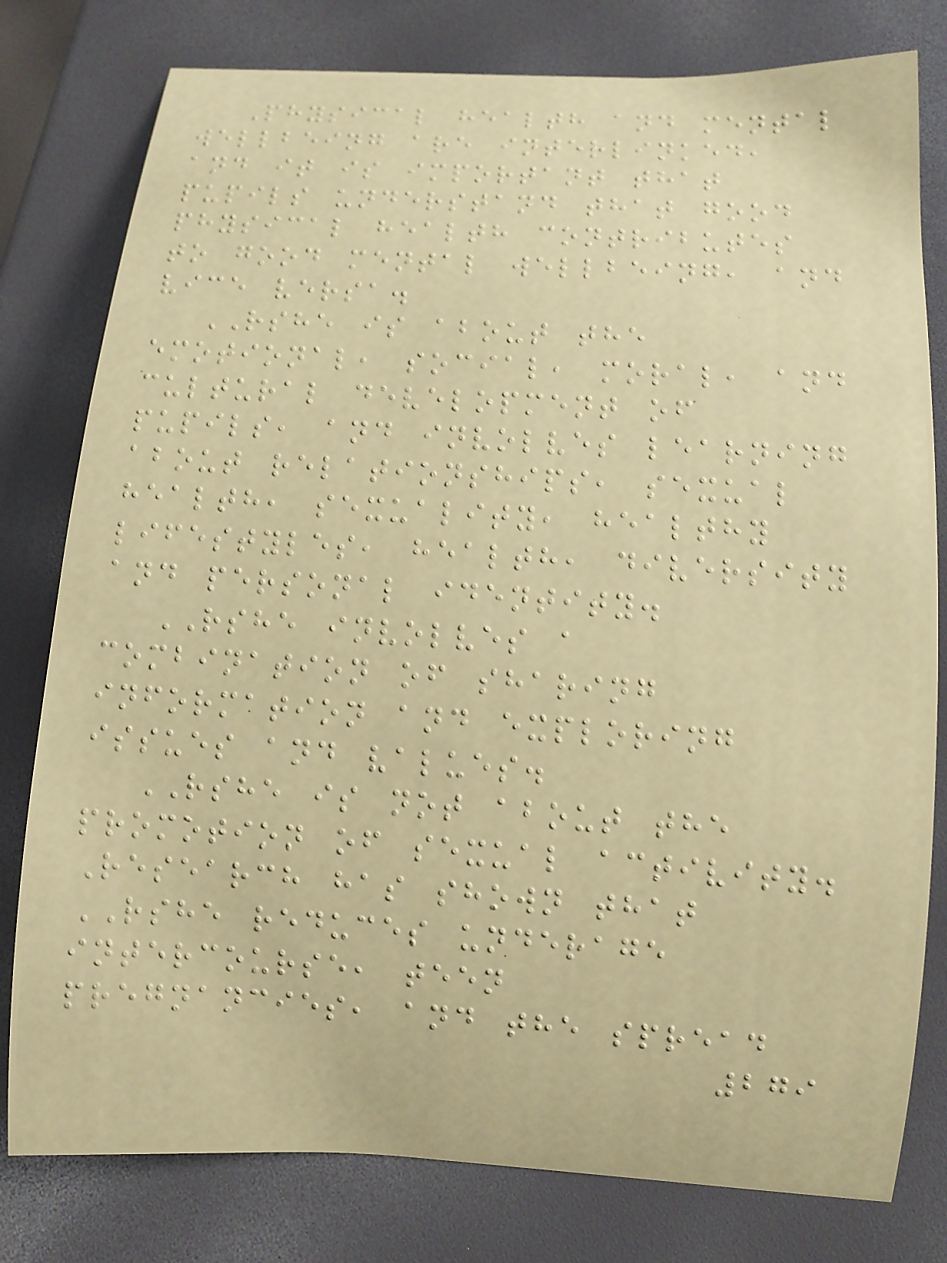Physical health and mental
wellbeing are interlinked,
and it is important that
pupils understand that good
physical health contributes
to good mental wellbeing, and
vice versa.
RSHE is about the
emotional, social, moral, and
cultural development of
pupils, and involves learning
about relationships, sexual
health, sexuality, healthy
lifestyles, health, diversity
and personal identity.
RSHE involves a
combination of sharing
information and exploring
issues and values.
RSHE is not about the
promotion of sexual activity.
Research has shown that
RSHE reduces underage
intercourse, teen
pregnancies, and the spread
279
